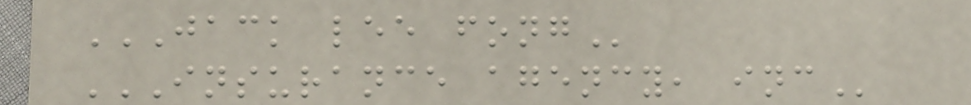JACK LEE FONG
INSURANCE AGENCY, INC
